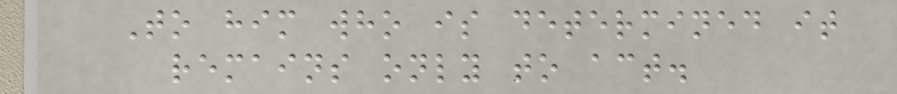To him who is determined it
remains only to act.
